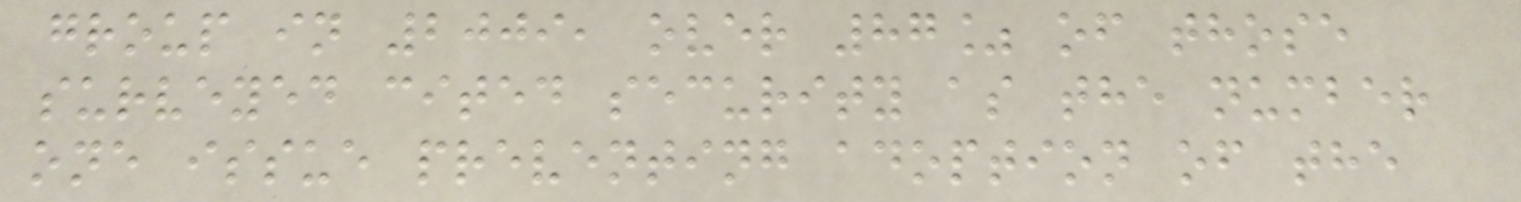group in 2009, over 87% of those
surveyed cited security as the number
one issue preventing adoption of the
